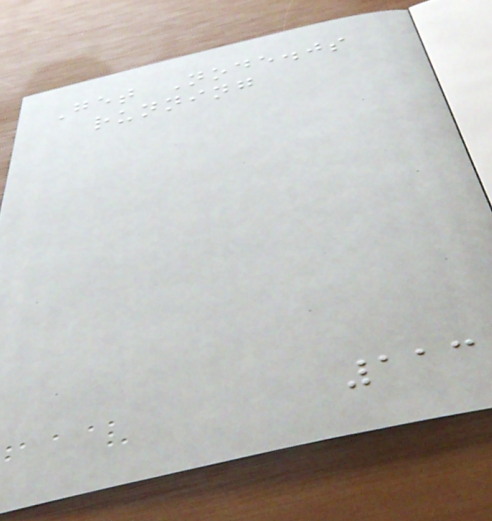Get Node.js
running
113
